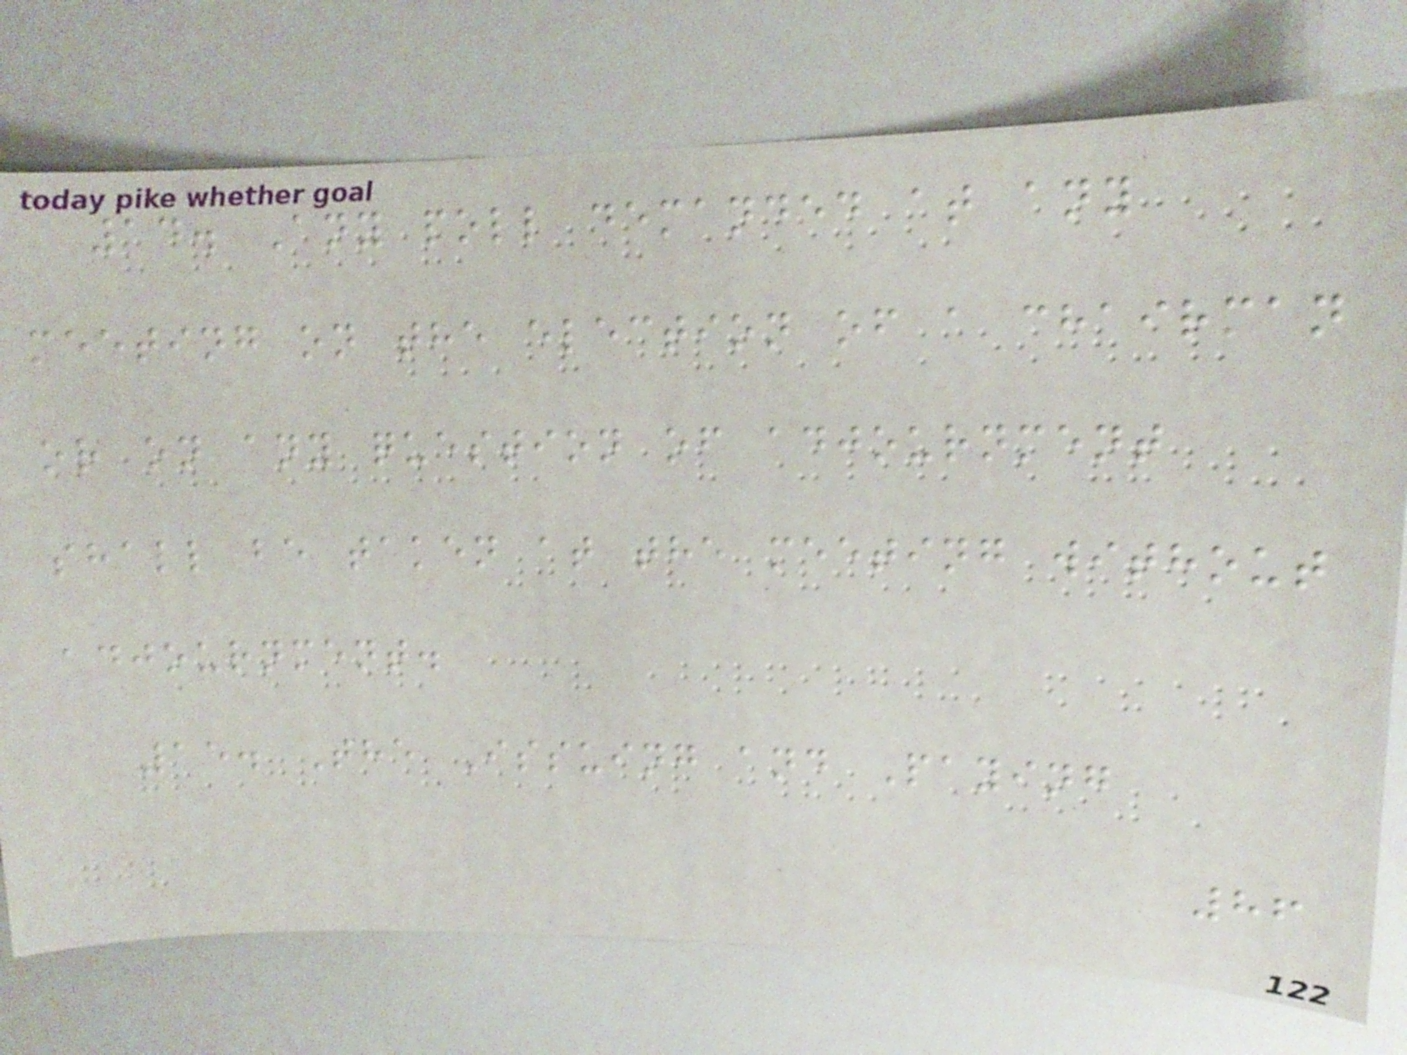14. Any poll demanded at any
meeting on the election of a chairman
or on any question of adjournment
shall be taken at the meeting without
adjournment.
15. The Issuing and Paying
86
